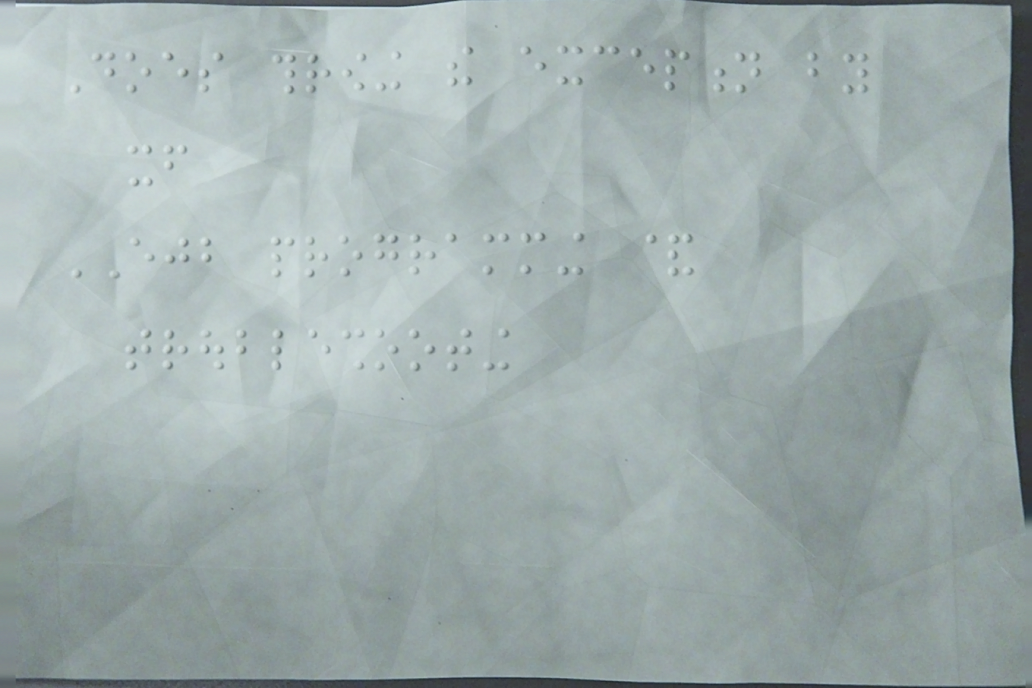Does throwing the exception by
itself
EJB programming &
troubleshooting
